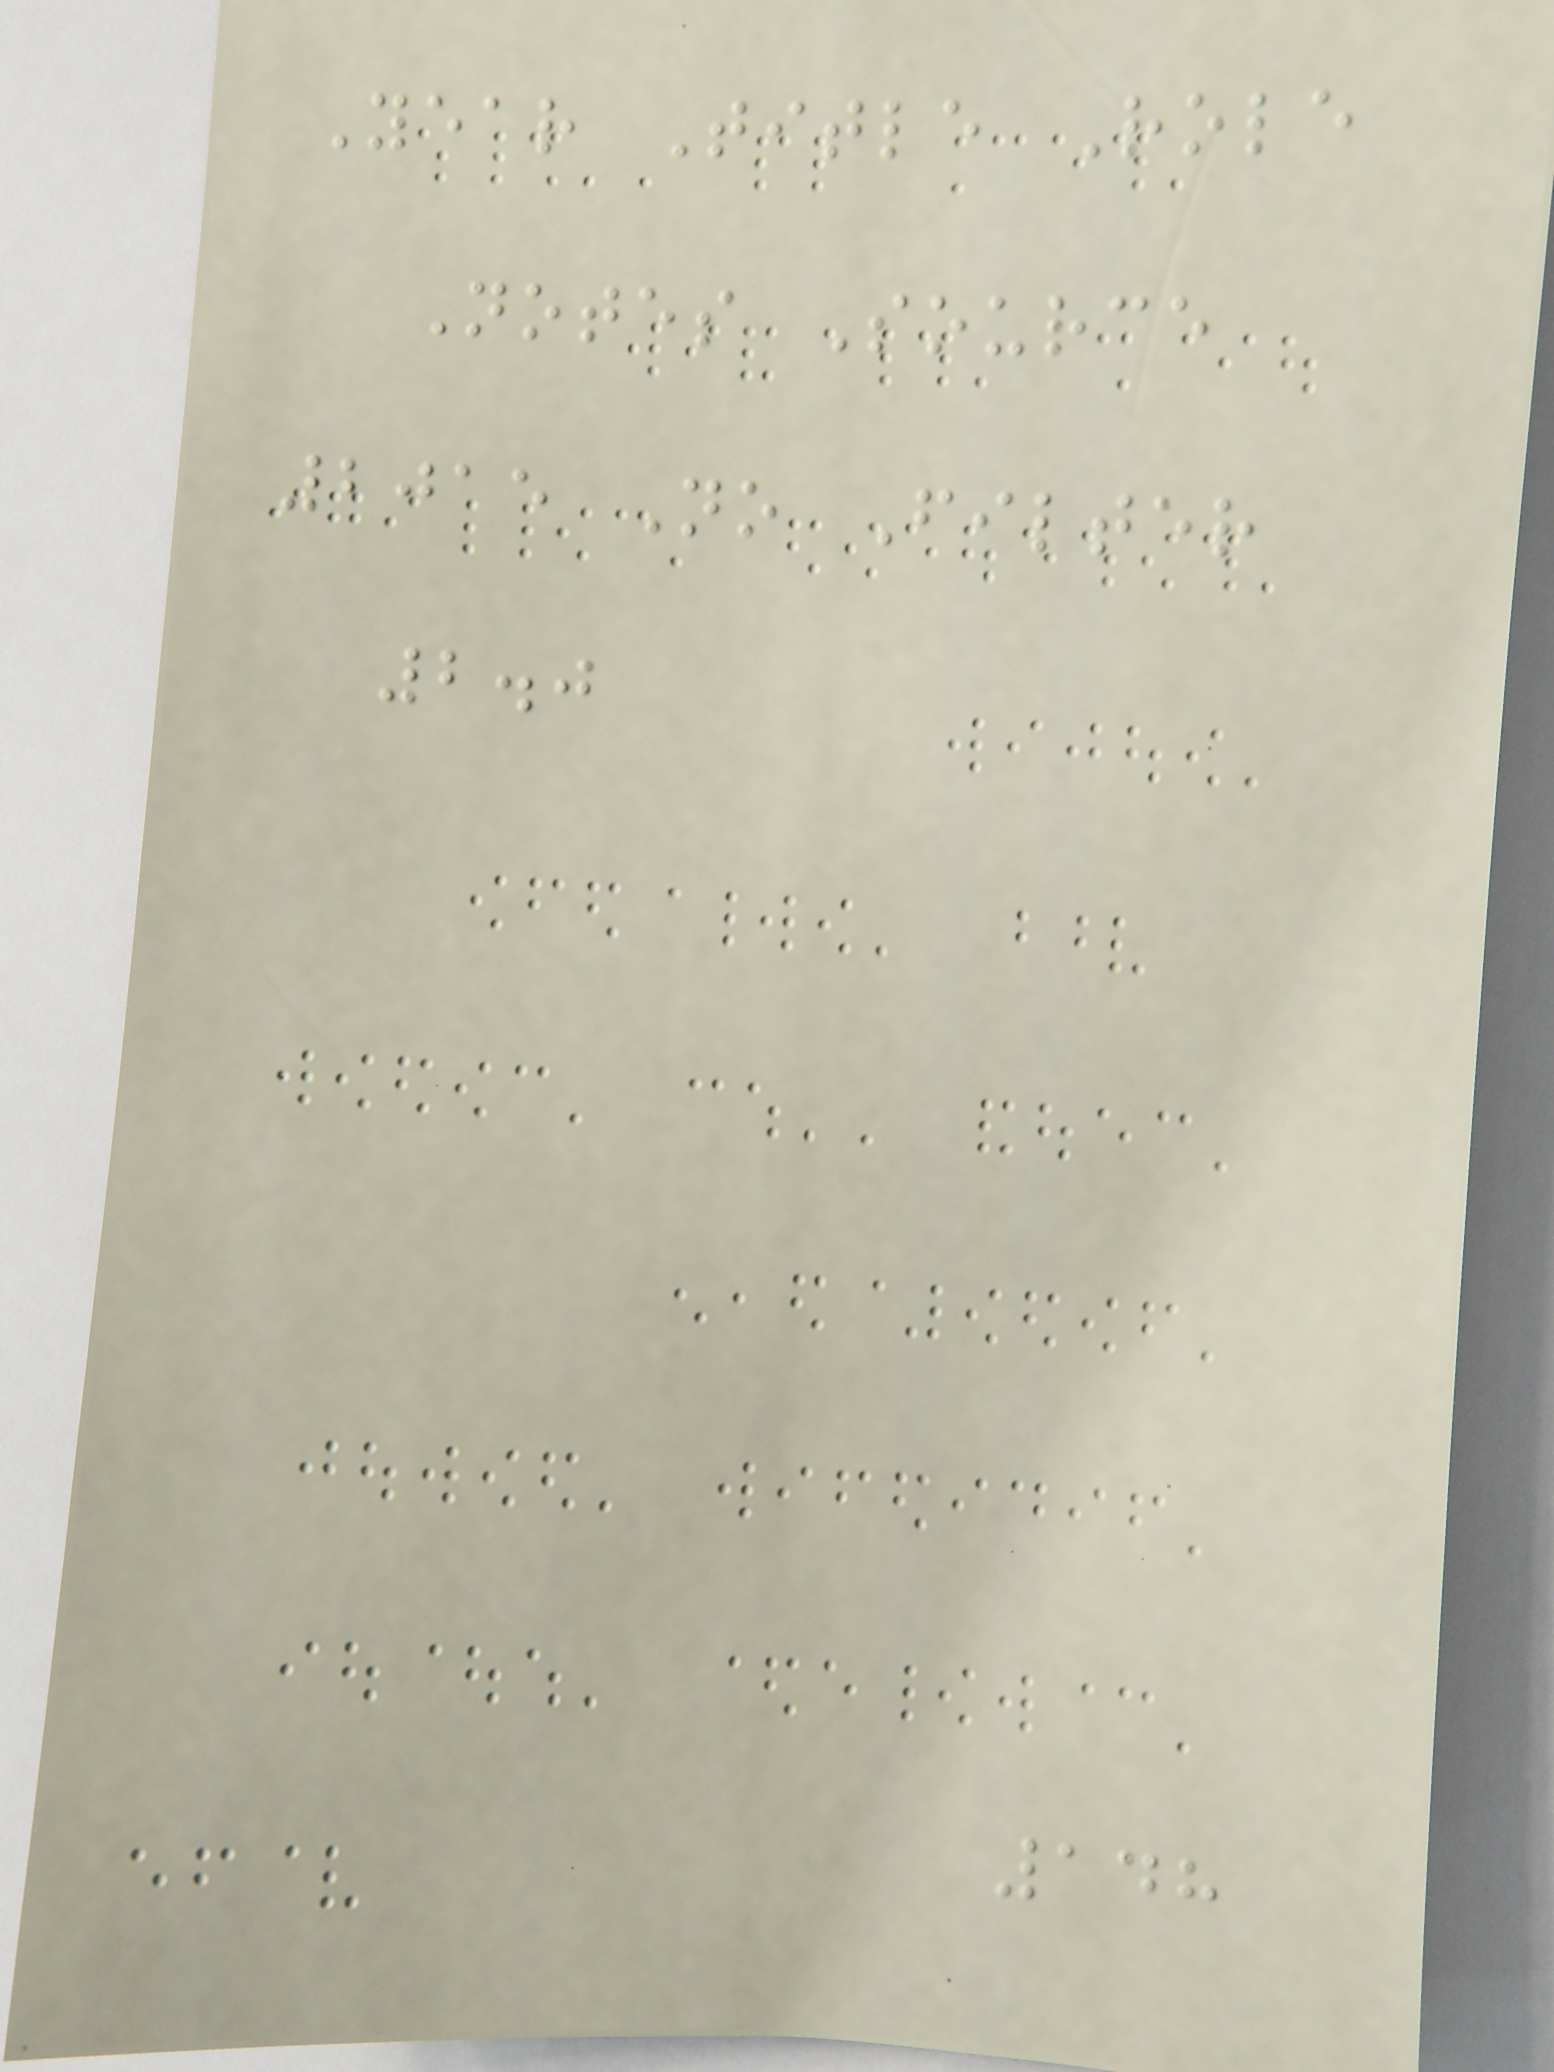Year Title Role
Notes Source
2015 No Filter
2.0
148
